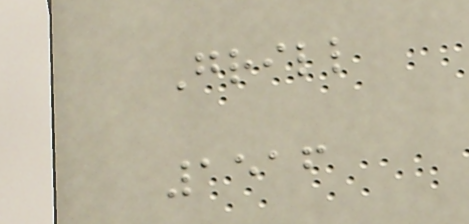Grill
1516
